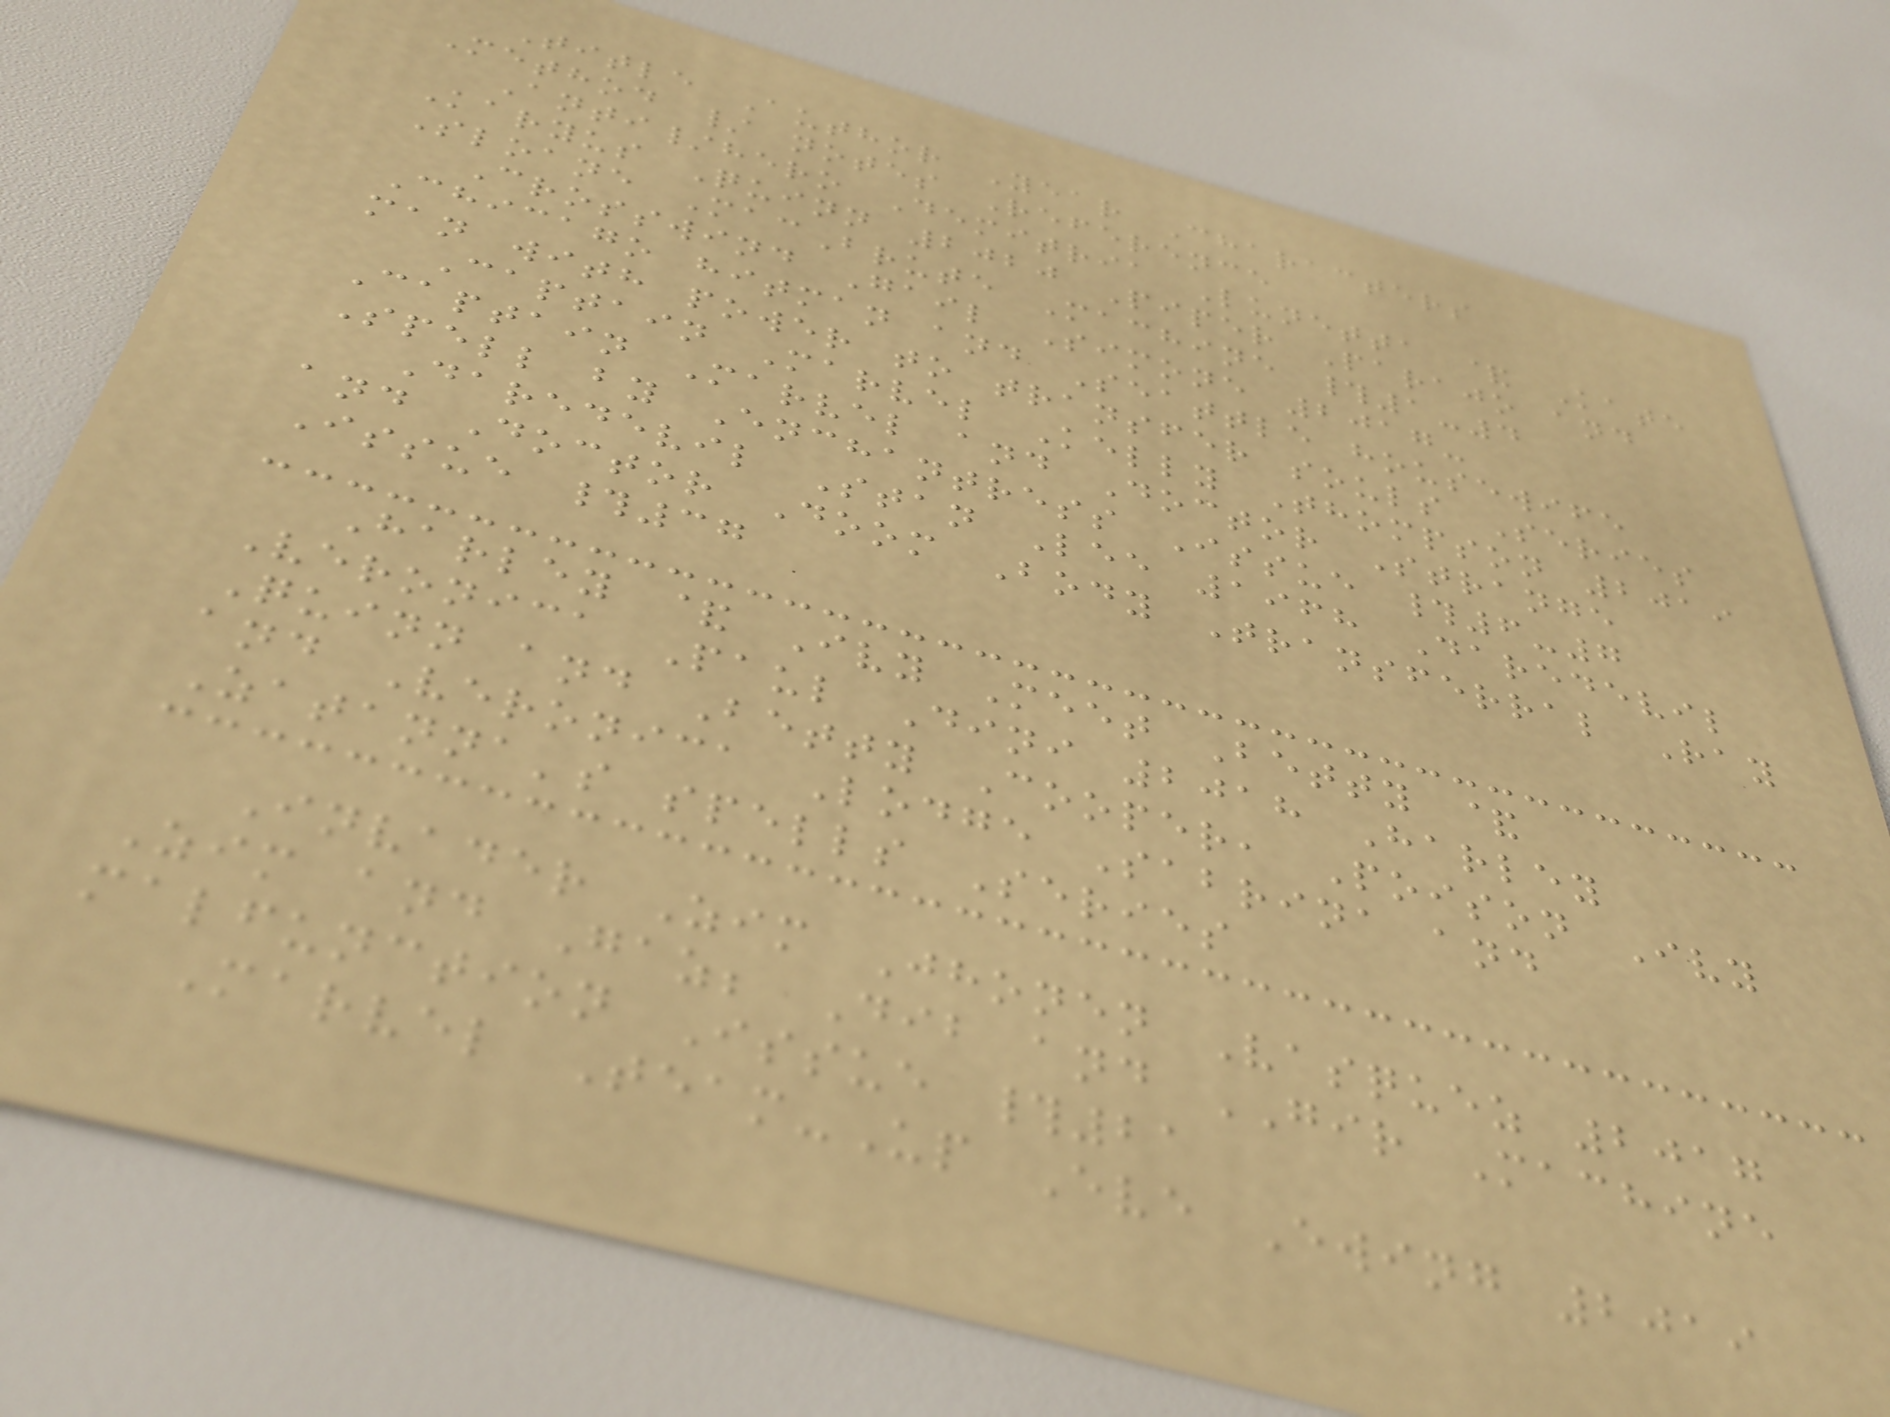Title Author Year Characters
Method / notes Reference
Anti/hero Demitria Lunetta & Kate
Karyus Quinn 2020 Piper Parajo and
Sloane MacBrute Machine #1-4
Crosswind Gail Simone 2017-
Chicago hitman and Seattle housewife
man with power to transfer souls Series
Captain Marvel Kelly Thompson 2019
Captain Marvel and Doctor Strange
Spell by Enchantress Issue #6-7
Daredevil Stan Lee 1968 Daredevil
and Doctor Doom Body Transferral Ray
Issue #37
Harley & Ivy Meet Betty &
Veronica Paul Dini 2018 Harley
Quinn and Betty Cooper, Poison Ivy
and Veronica Lodge Sabrina and
Zatanna's spells Series
Invader Zim Jhonen Vasquez 2017
Zim and Gaz; Dib and GIR Machine
malfunction Issue #21
Marvel Team-Up Eve Ewing 2019
